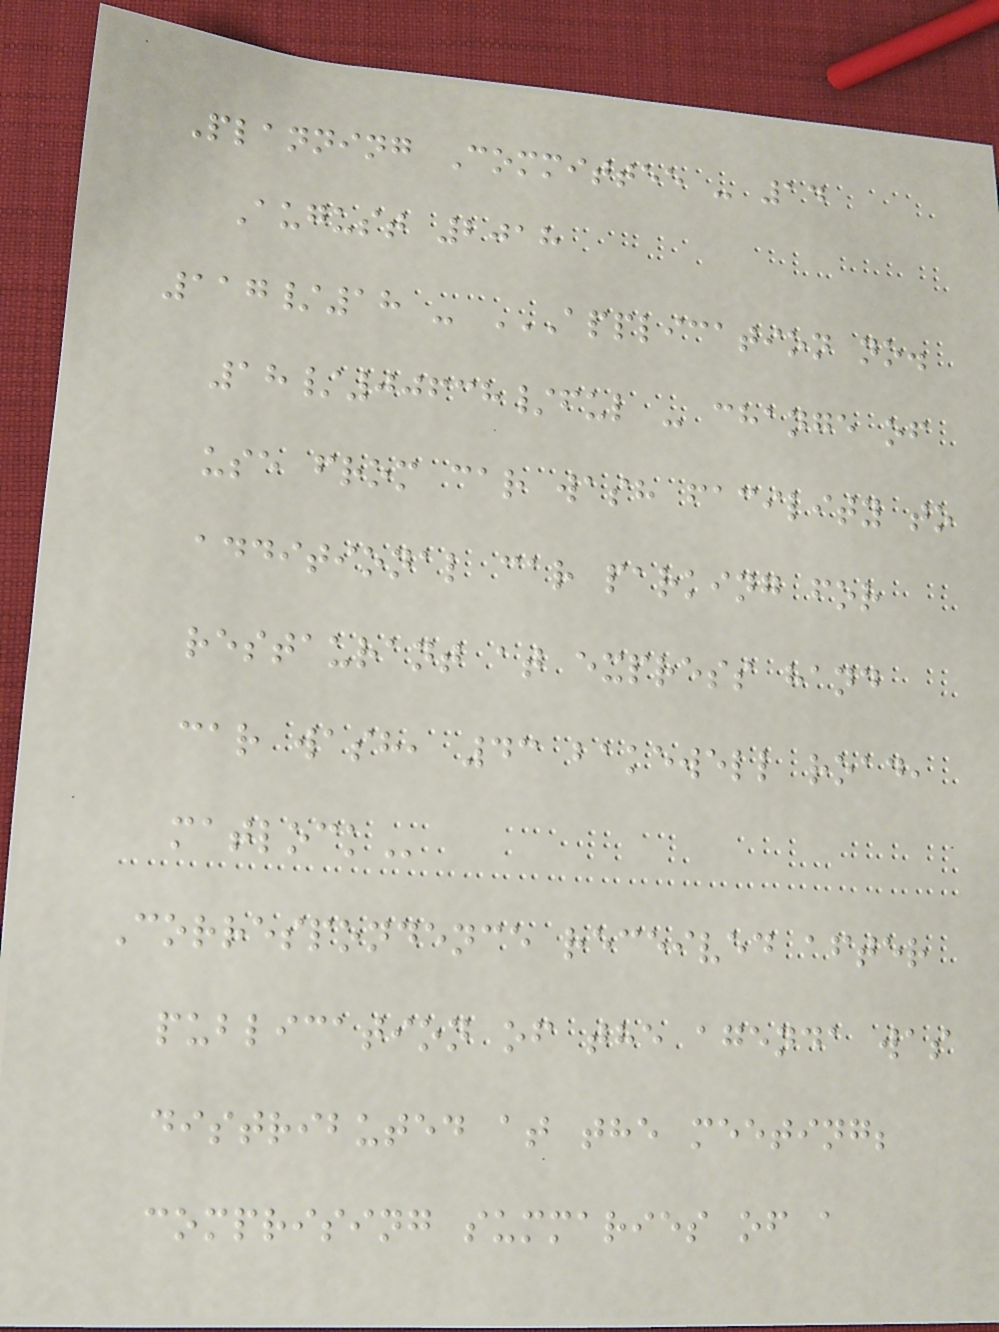Planning Committee - 14
August 2018
117/18 - APPLICATION NO.
18/00638/FUL - CHANGE OF
USE FROM CAR WASH FACILITY TO
ADDITIONAL CAR PARKING FOR
RESTAURANT AT EXPRESS HAND
CAR WASH, 43 BAKEWELL ROAD,
MATLOCK
Correspondence received after
publication of the agenda was
distributed at the meeting;
comprising summaries of a
